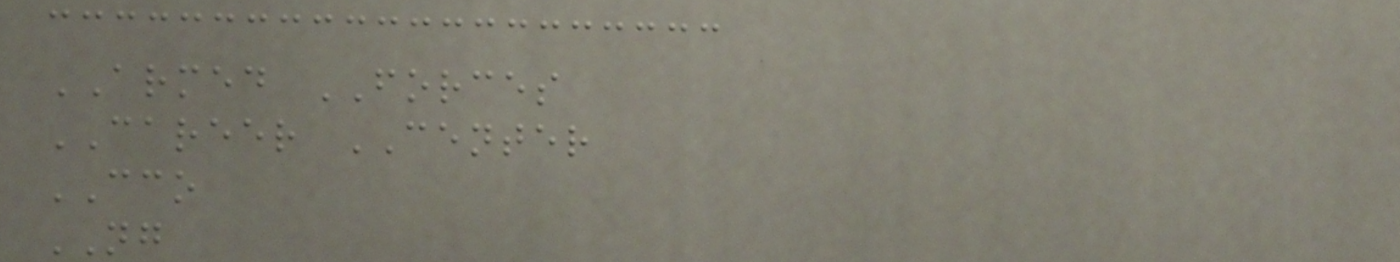ARMED FORCES
CAREER CENTER
CCO
NG
